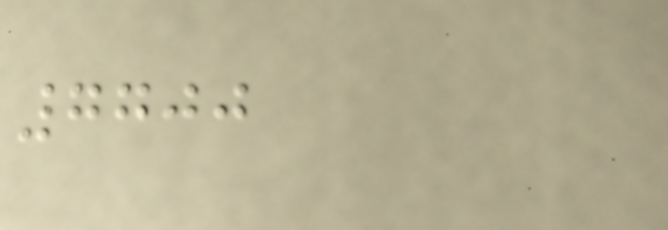7700
